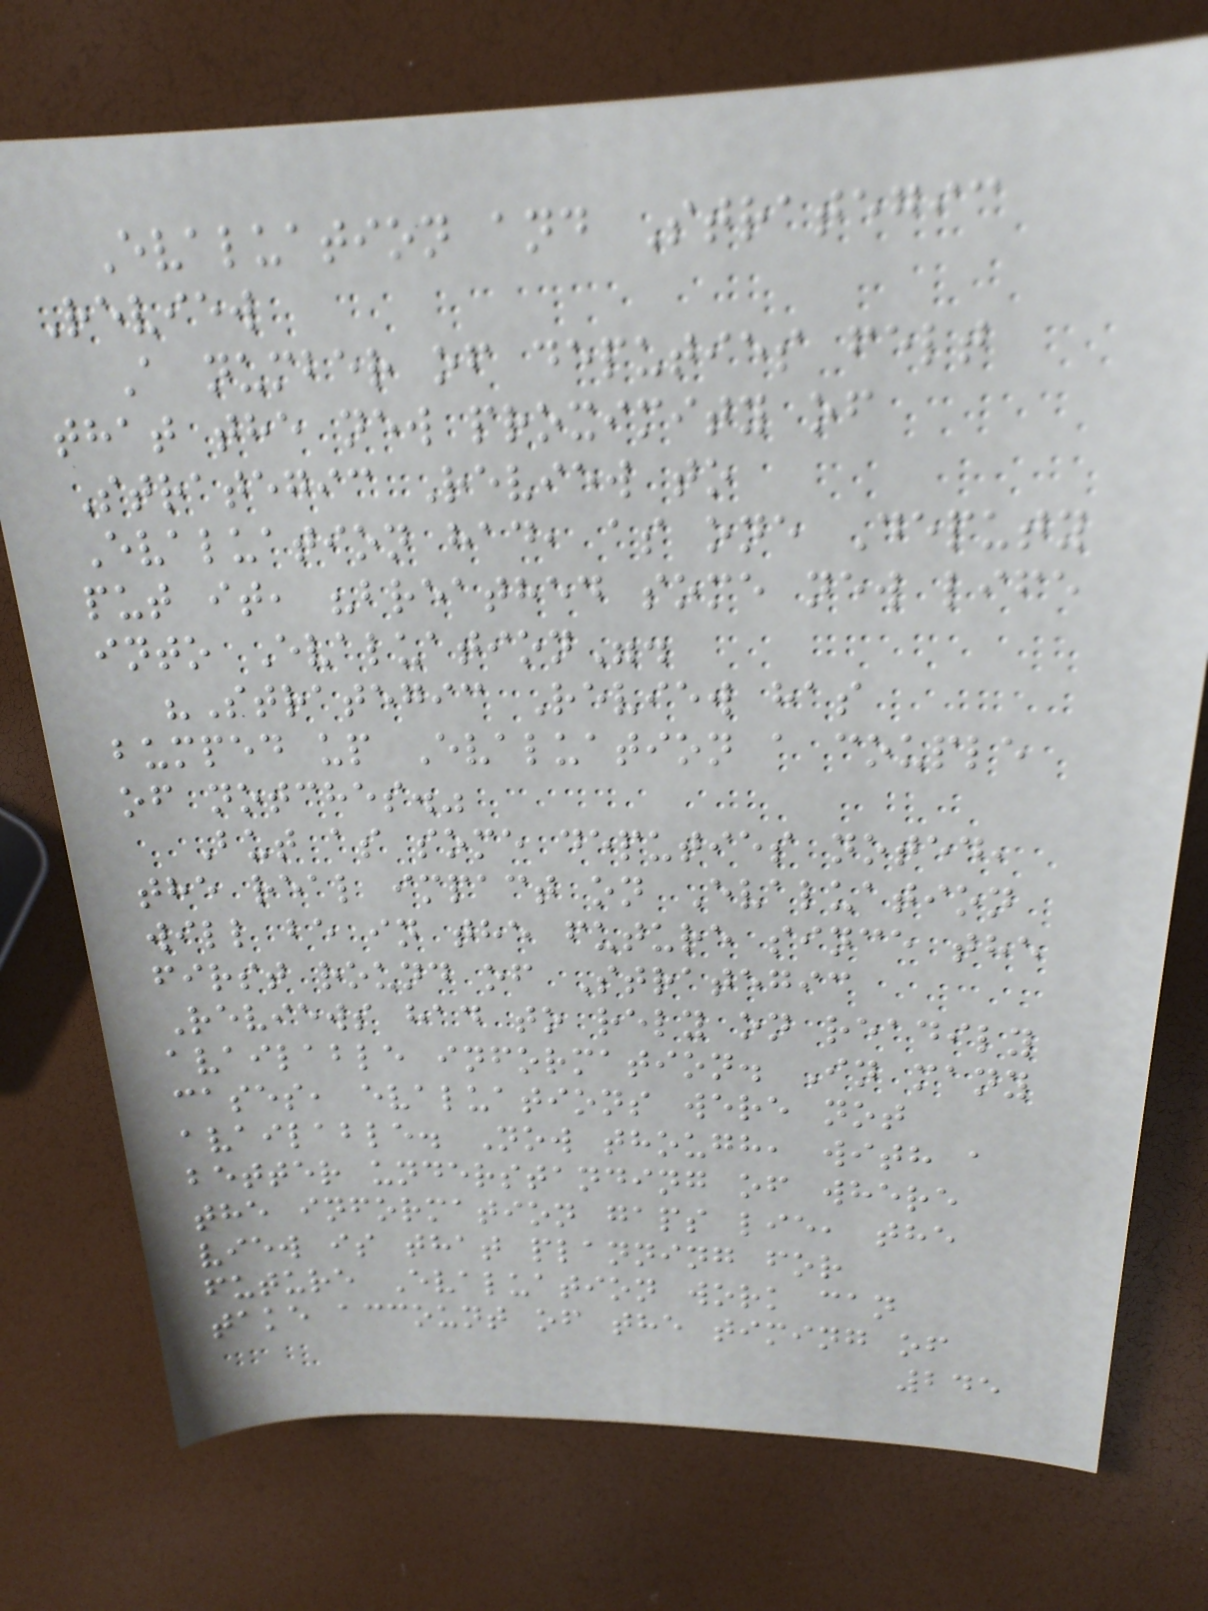Evaluation and Strategic
Review
A number of deputies felt
that the new proximity of
Strategic Review to
Evaluation had, as one Deputy
put it, "breathed some new life
into Evaluation".
"Strategic Review has
bumped up Evaluation a couple
of notches."
But as some deputies noted,
the real impact on Evaluation
will be in the future since the
first round of Strategic
Reviews had to rely on readily
available information. In many
cases, evaluations were not
available. Now though, with a
better understanding of where
the information gaps lie, the
view is that planning for
future Evaluation work can
take account of the timing of
245
